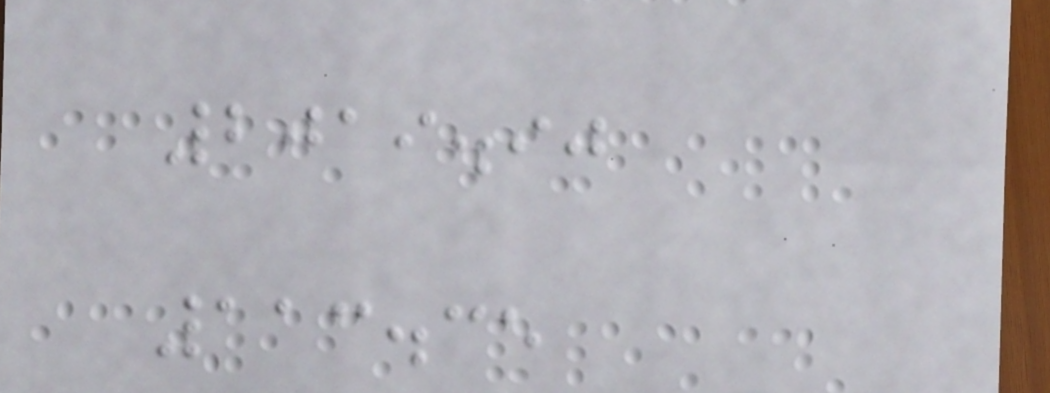2019.90
113.35
